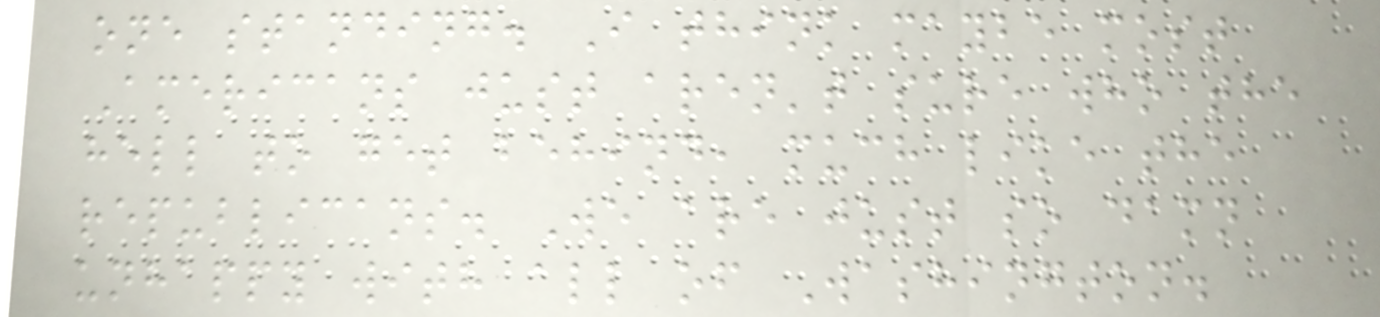one standing. I think maybe most
Americans just aren't sure who the
hell to get behind, much like the
republicans. We are just so damn
unhappy with all of Washington.
